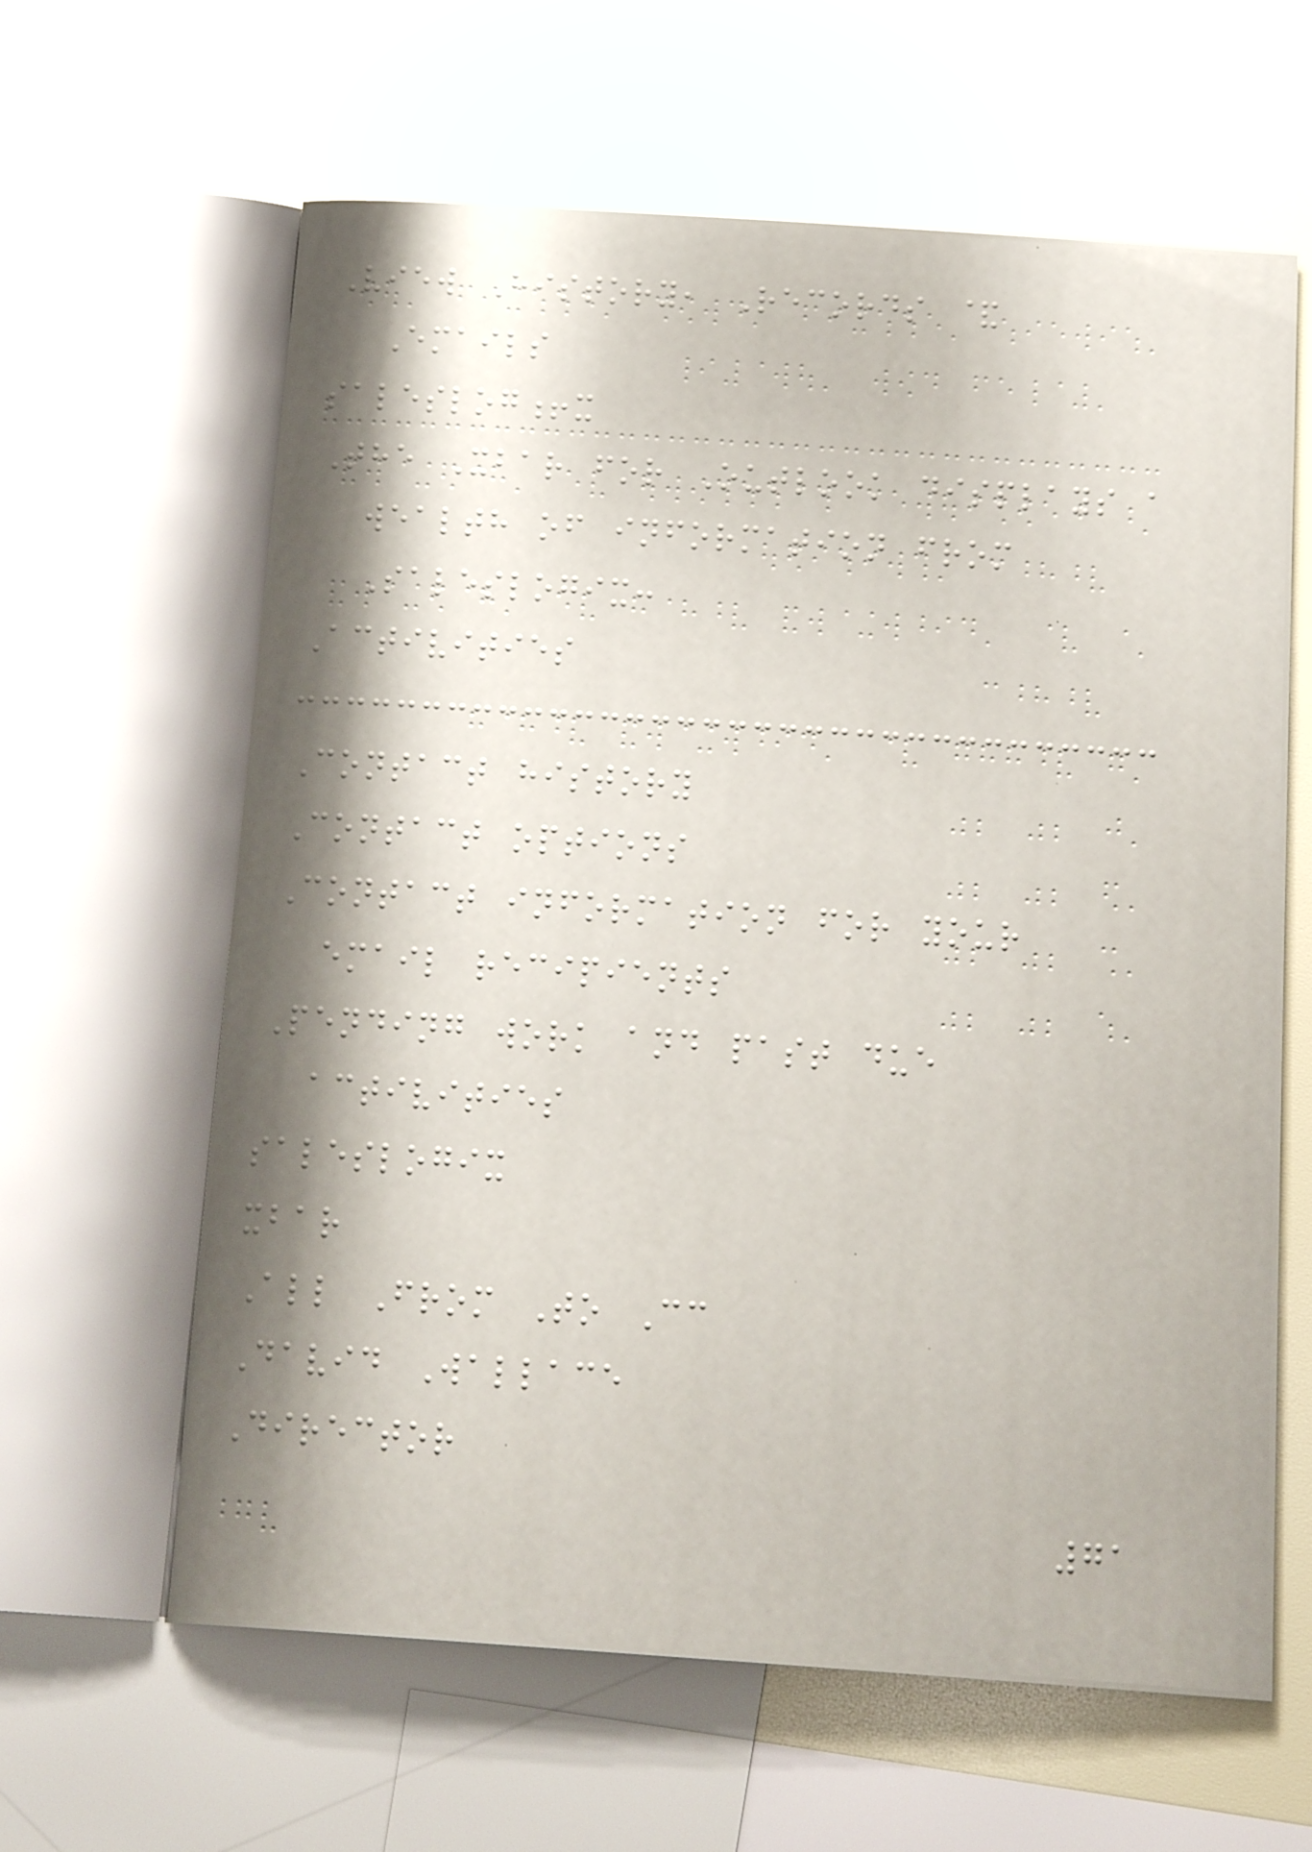View History, Records &
Emails
saleslog!x
The Xbar for Outlook displays a
wealth of information from
Saleslogix:
Activities
Contact history
Contact options
Contact information for your
email recipients
Pending work and past due
activities
saleslogix
xbar
All From To Cc
David Wallace
Director
71
